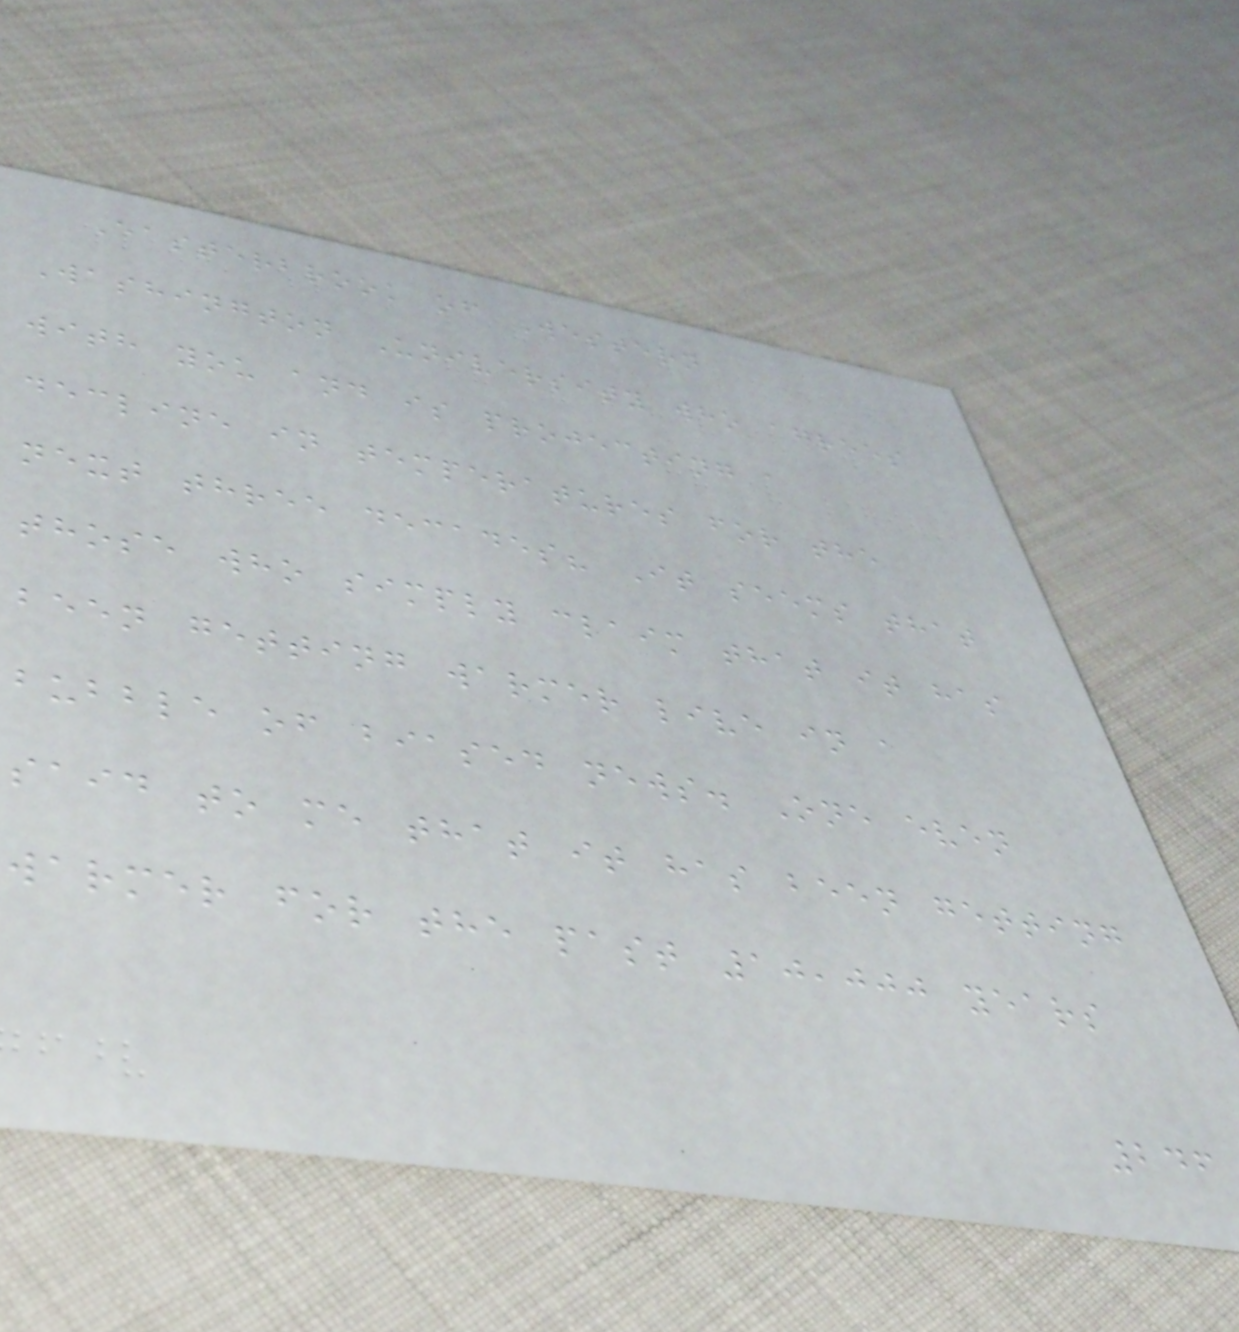Easterbrook of Western
Washington University who agrees
with you and is projecting a
decline in temperatures for the
next three decades? It seems that
those who simply claim that it has
been getting warmer live in a
bubble of biased news. One even
said to me that it has been getting
warmer for the past 10,000 years
246
